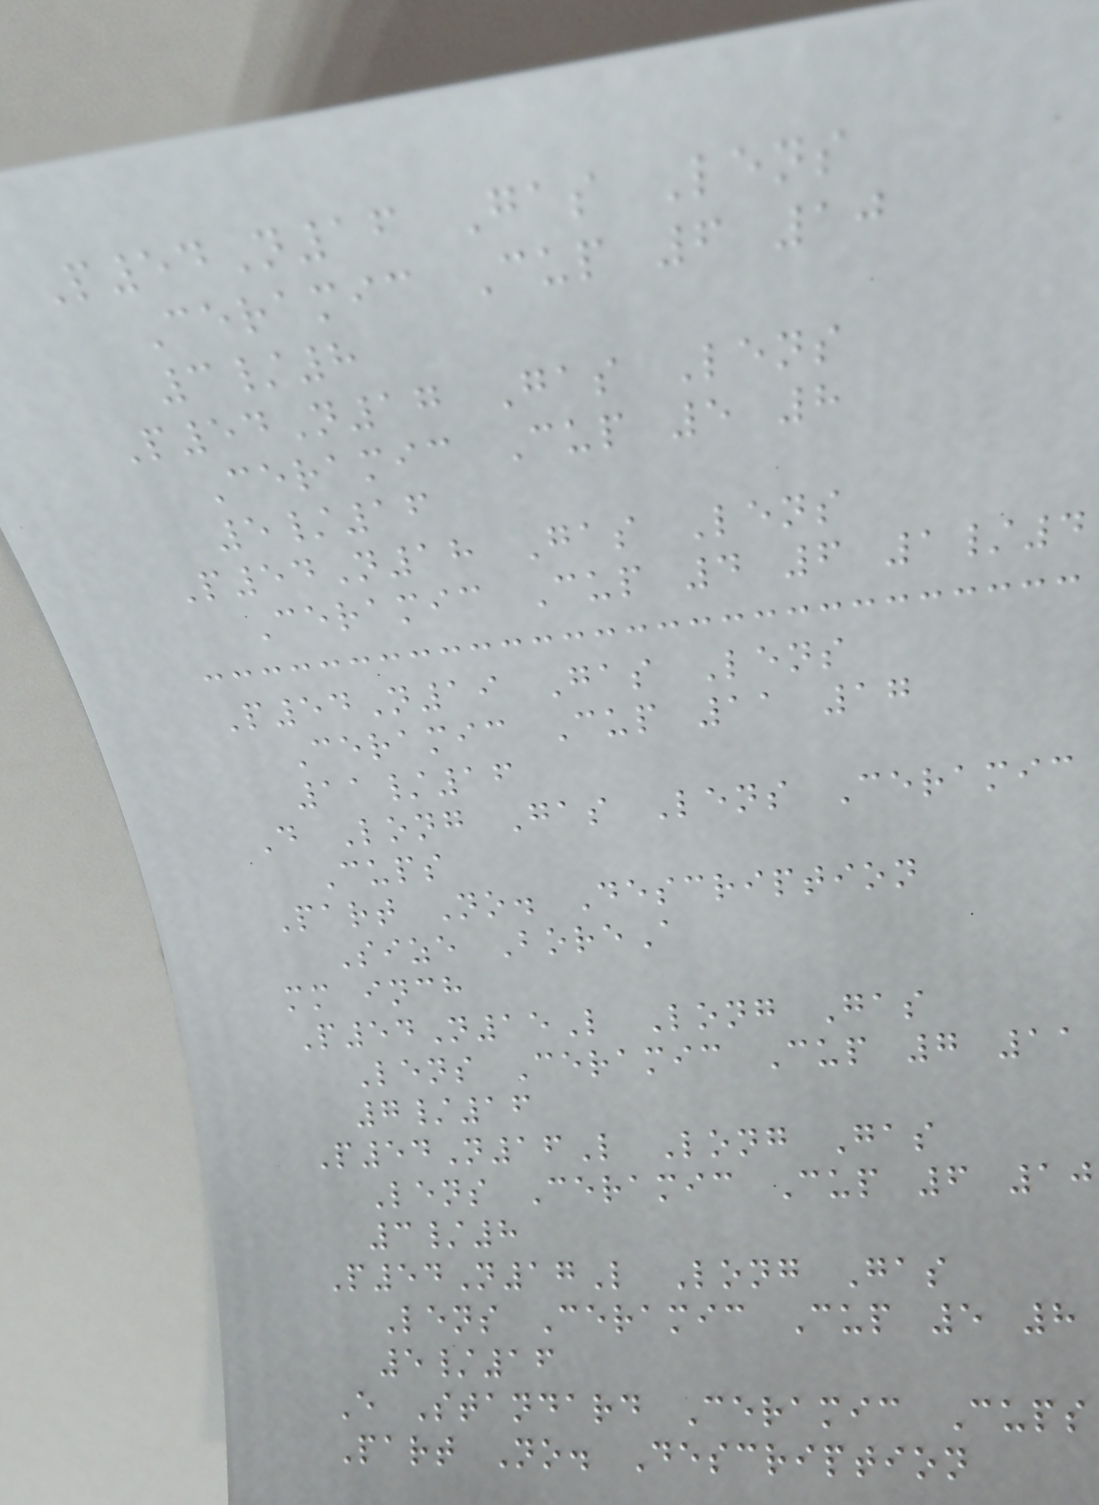P54N16 Gas Lens
Ceramic Cup 6 10
3/8
P54N17 Gas Lens
Ceramic Cup 5 8
5/16
P54N18 Gas Lens
Ceramic Cup 4 6 1/4
P54N19 Gas Lens
Ceramic Cup 11 17
11/16
D Long Gas Lens Ceramic
Cups
Part No. Description
Size BoreA
mm inch
P54N15L Long Gas
Lens Ceramic Cup 7 11
7/16
P54N16L Long Gas
Lens Ceramic Cup 6 10
3/8
P54N17L Long Gas
Lens Ceramic Cup 5 8
5/16
E Standard Ceramic Cups
Part No. Description
